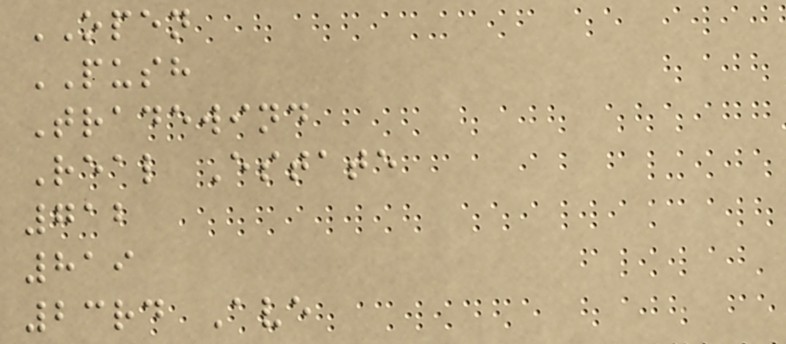OPEN
PUSH
Tradewind
Real Estate
712
819
23rd Ave
